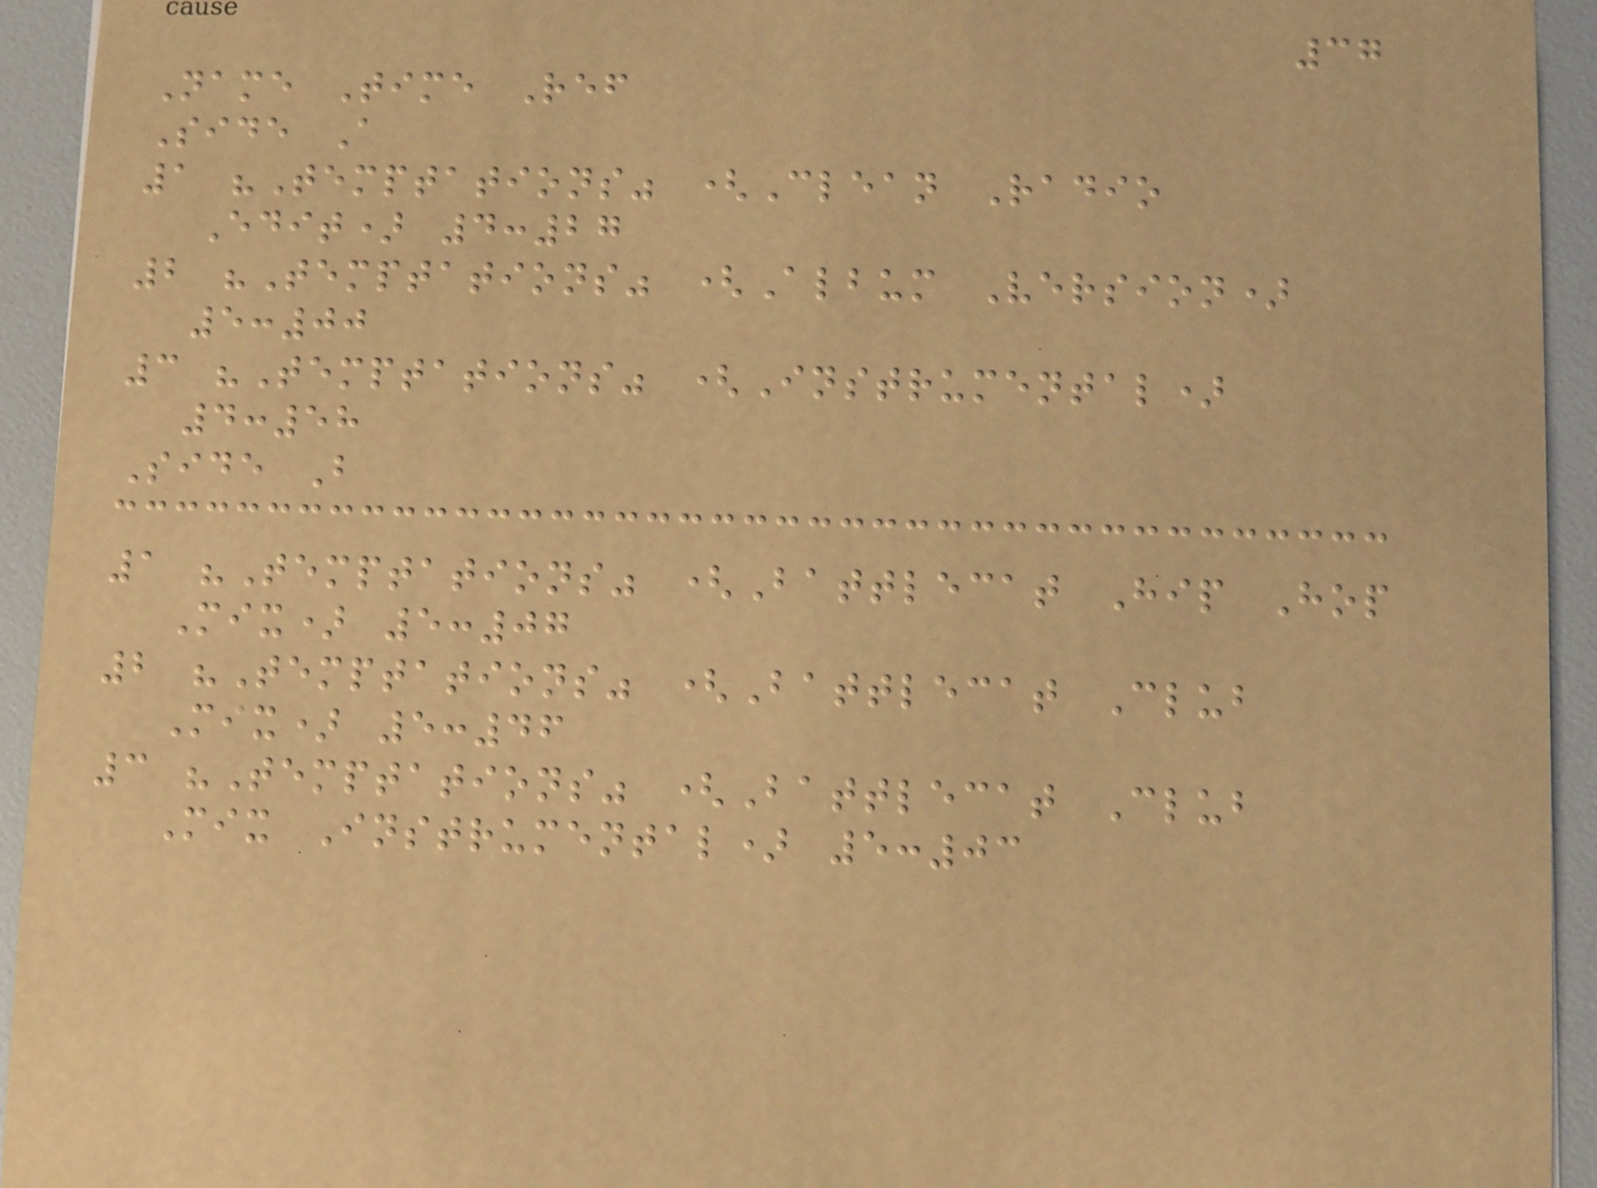37
Name Time Ref
Side A
1 "Temptations" (Clean Radio
Edit) 4:27
2 "Temptations" (Album Version)
5:00
3 "Temptations" (Instrumental)
4:58
Side B
1 "Temptations" (Battlecat Hip Hop
Mix) 5:07
2 "Temptations" (Battlecat Club
Mix) 5:46
3 "Temptations" (Battlecat Club
Mix Instrumental) 5:03
